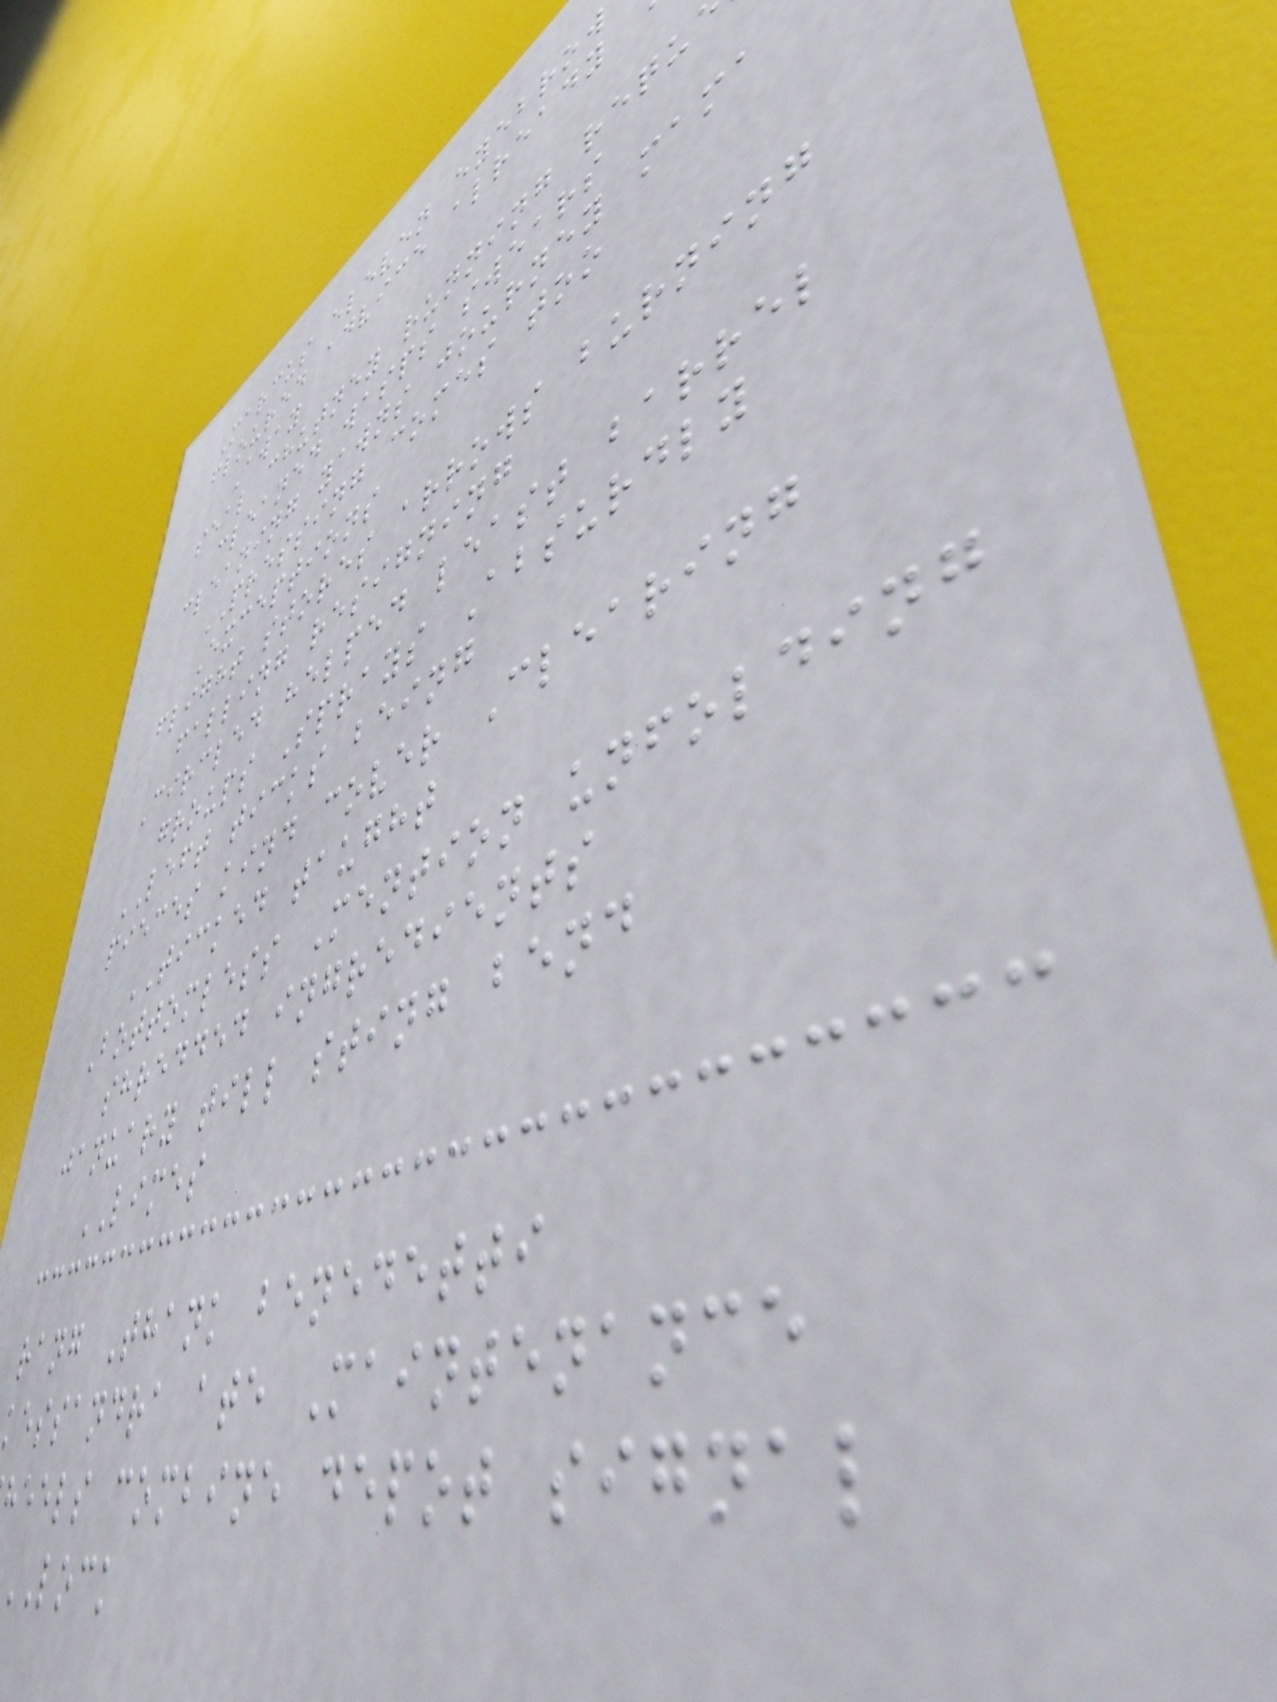Marcus eleven eyebrow
floured advice already
Away
seal chutney running requ
cleaned wasps swears
cleaning yawns journey mama
PRESSING comes too
Exceptions
flight stores arrows burning
falling resigning
Circled helped least barrel
groups Sprays Absurdly
LEFT ticks being
pieces kind cover Clearing
TICKED taught
Bottomless Mention unfolding
shredded ingredients
january till sting bend
LIMES
rang Thank benedetti
kessandra ate Maintenance
heels combine depot signal
LOCK
